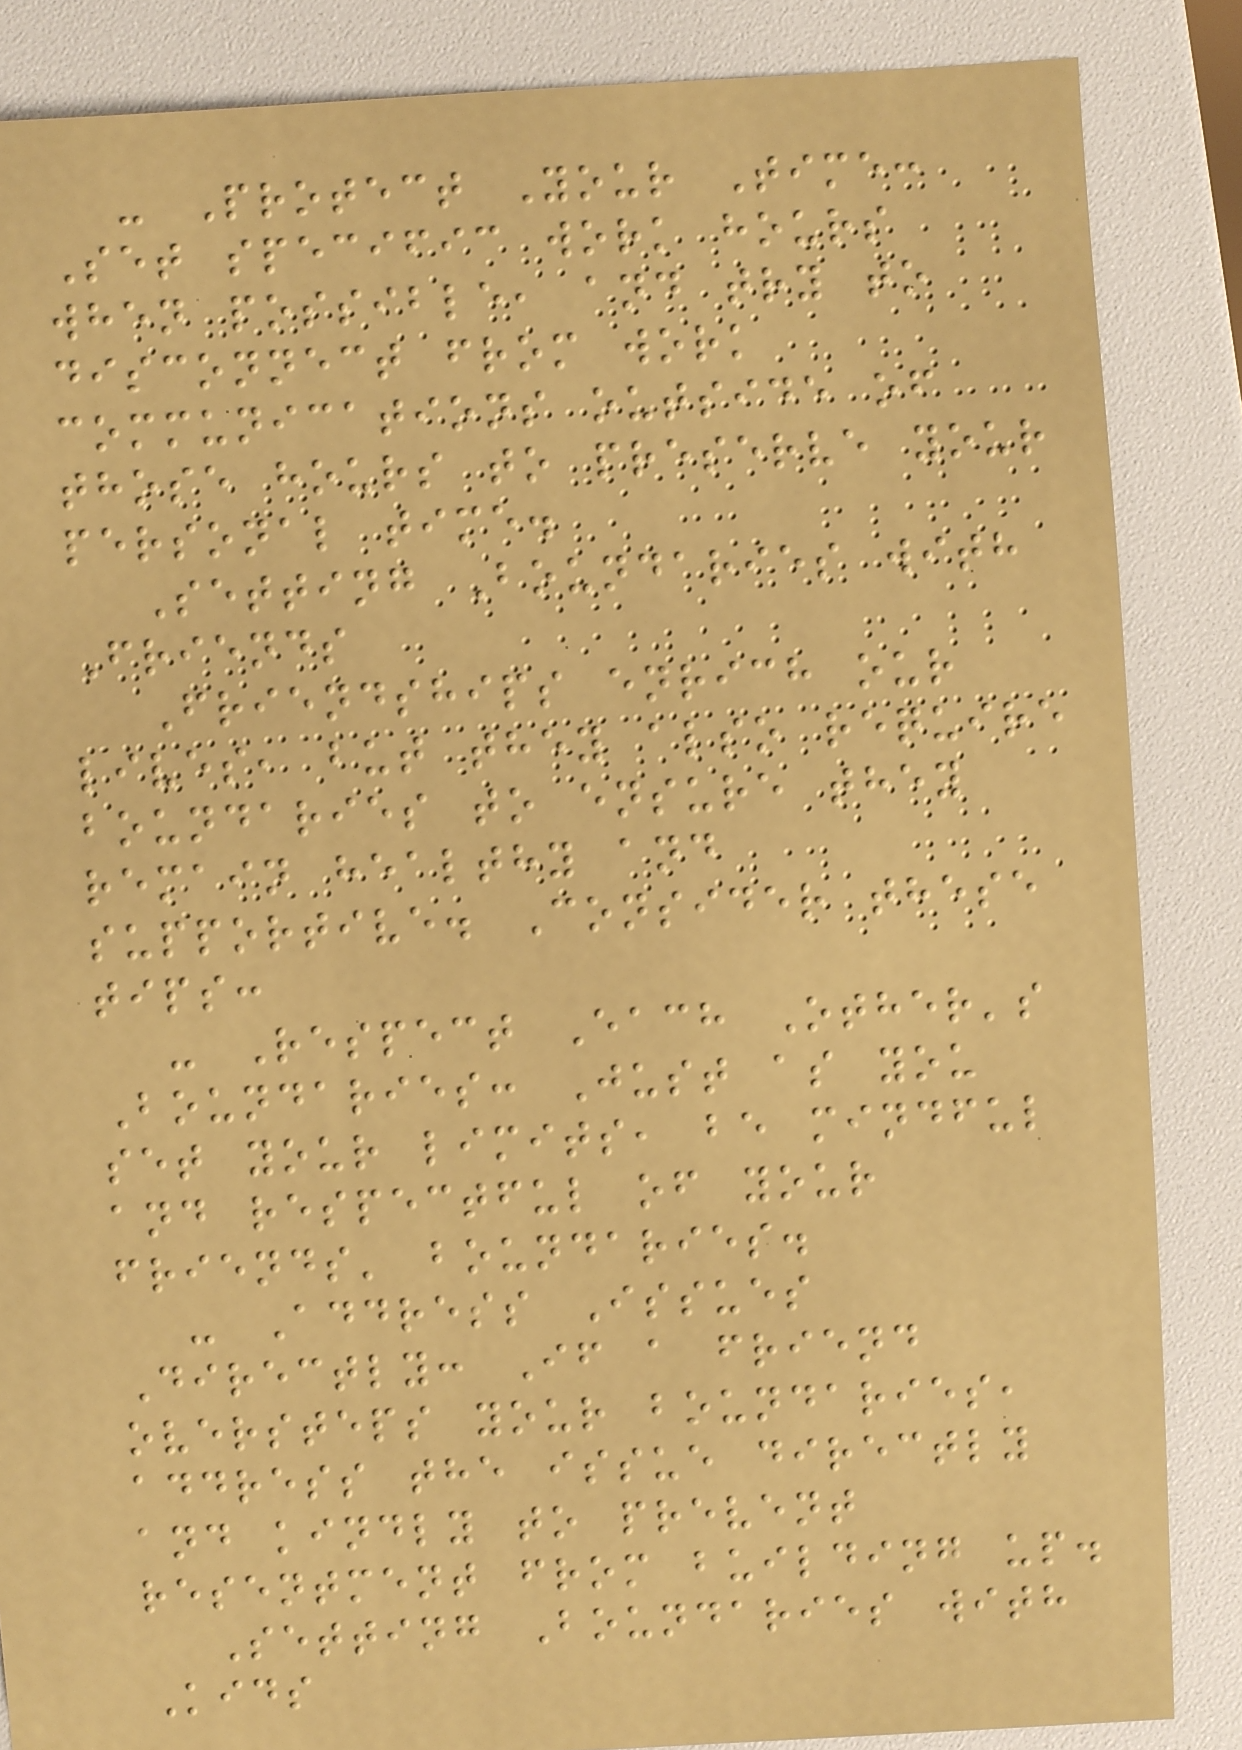- Protect Your Time:
Set specific work hours
when possible, and try to
disconnect from work
communications outside of
those hours to preserve your
personal time.
Setting Boundaries with
Friends
Friendships enrich our
lives, but they also require
boundaries to ensure they
remain healthy and
supportive. Consider these
tips:
- Respect Each Other's
Boundaries: Just as you
set your limits, be mindful
and respectful of your
friends' boundaries.
- Address Issues
Directly: If a friend
oversteps your boundaries,
address the issue directly
and kindly to prevent
resentment from building up.
Setting Boundaries with
Kids
